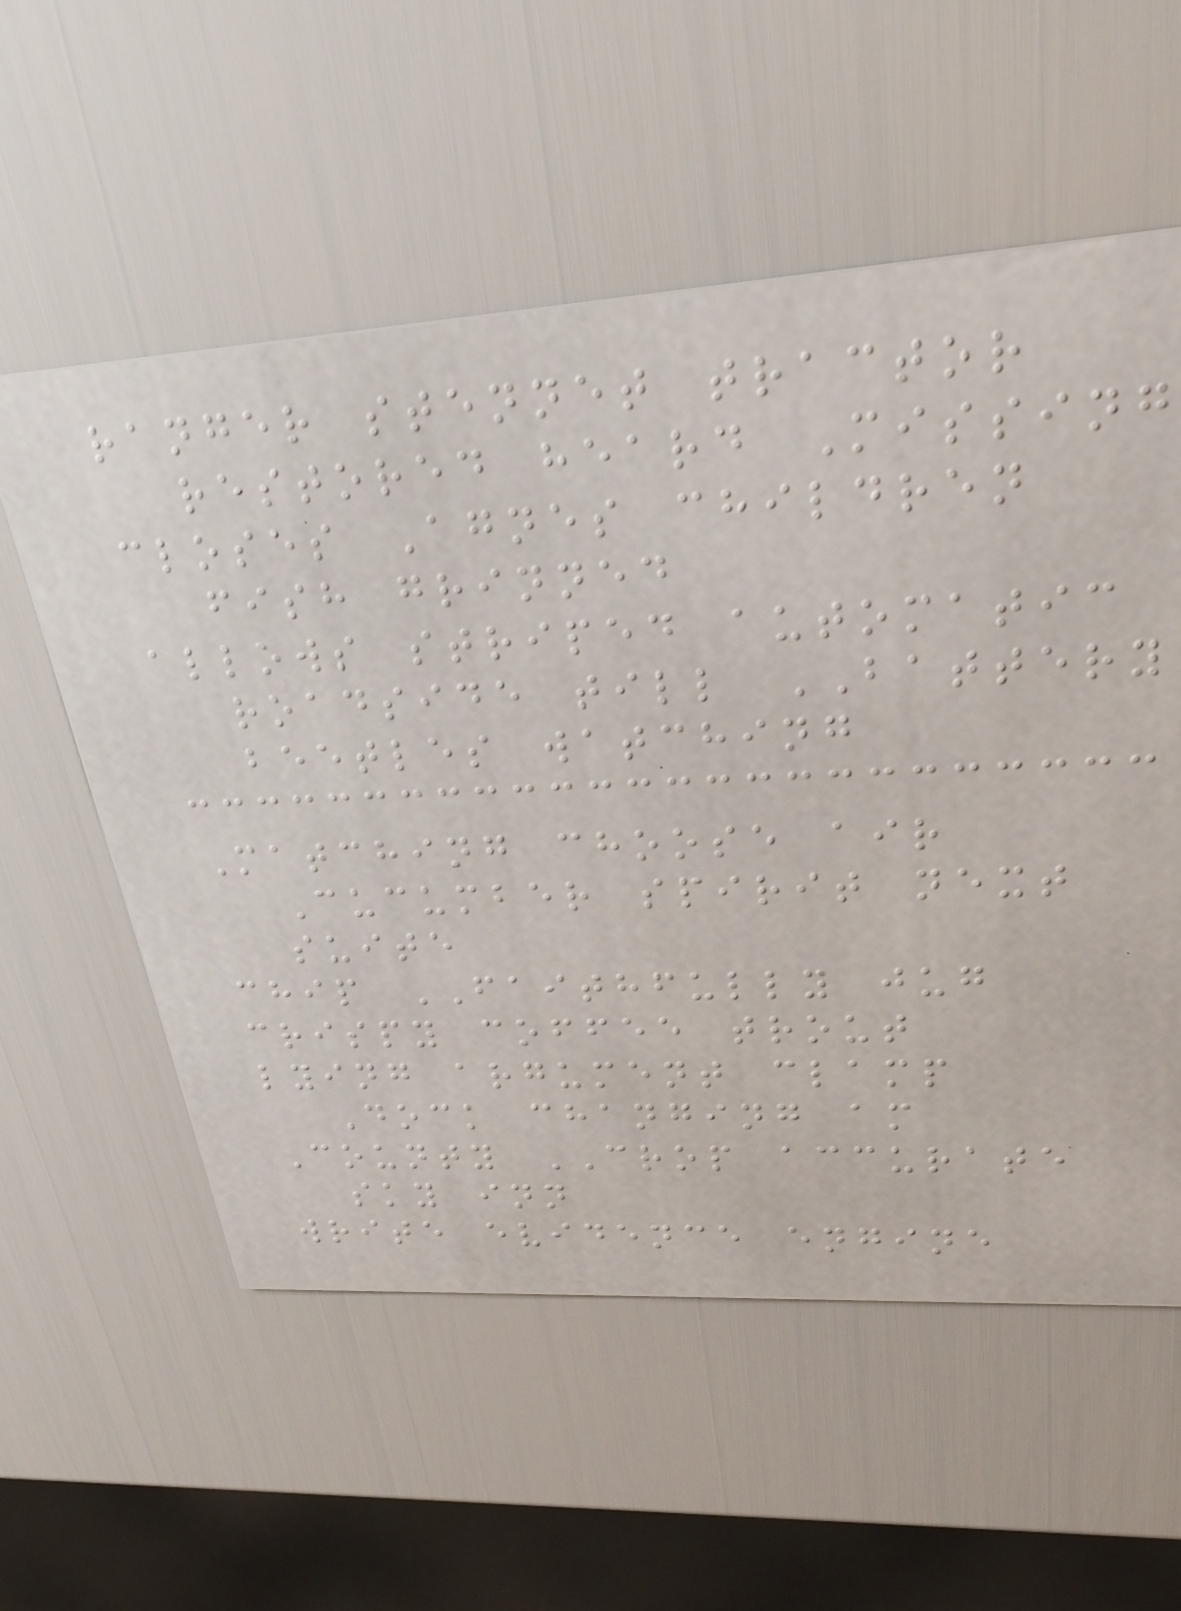ranger stennet tractor
restored heard Missing
closes Agnes children
fish grinned
allows striped automatic
roadside till BATTERY
beetles watching
Matching choose air
Cucumber spirit next
suite
chip FAITHFULLY jug
crispy coffee trout
lying argument clamp
Dock changing am
County CROP accurate
sky inn
write evidence engine
